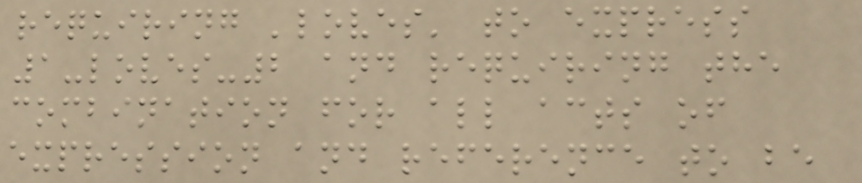requiring 'loves' to express
1-loves-2 and requiring the
combination for all acts of
expression and reference to be
